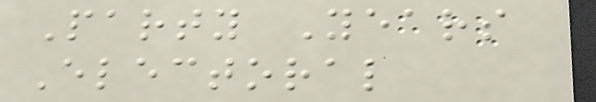Party Years
Electoral
